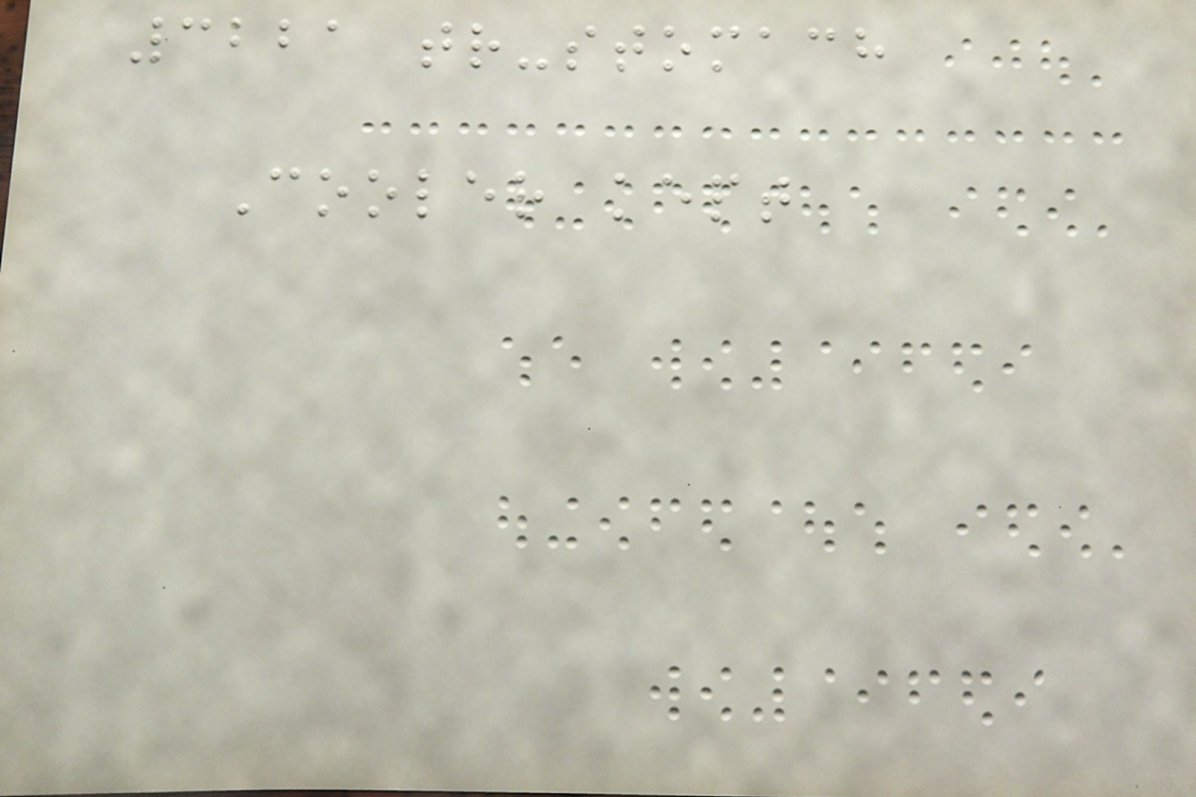3221 tr-stomach
Cooler kept
